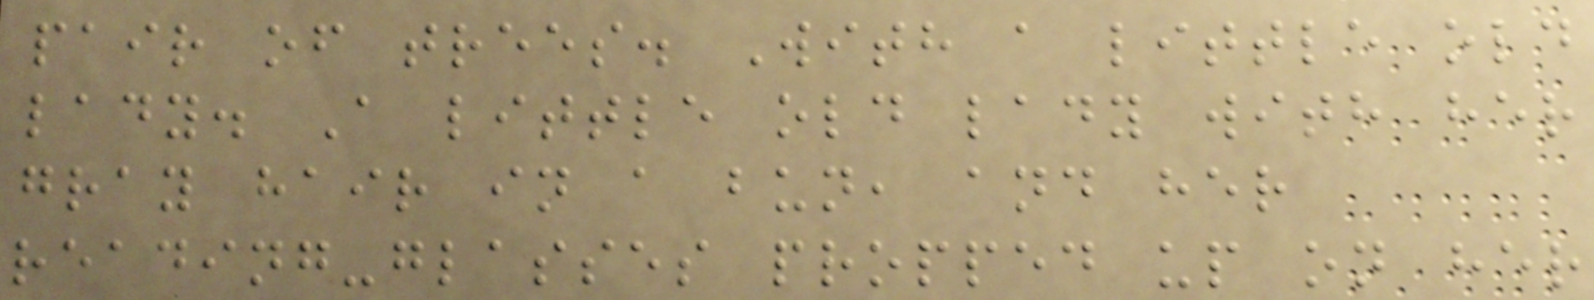pair of trees. With a little old
lady. A little old lady with her
gray hair in a bun, and her
reading-glasses propped up on her
